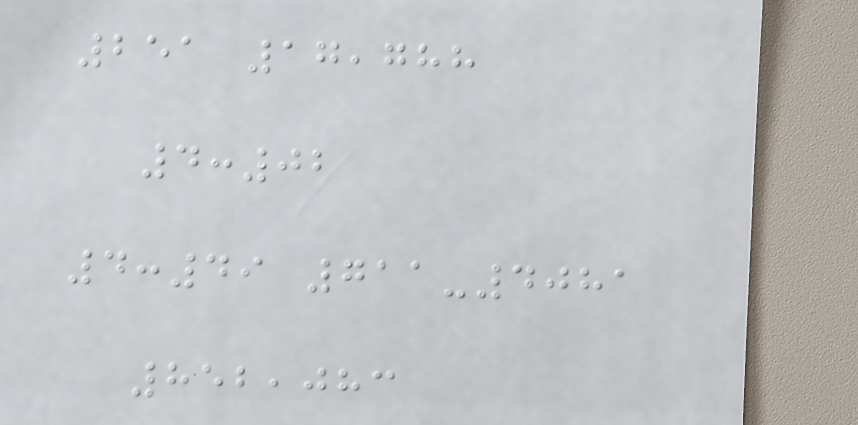251 17,788
4:02
4:49 711-4081
852,083
